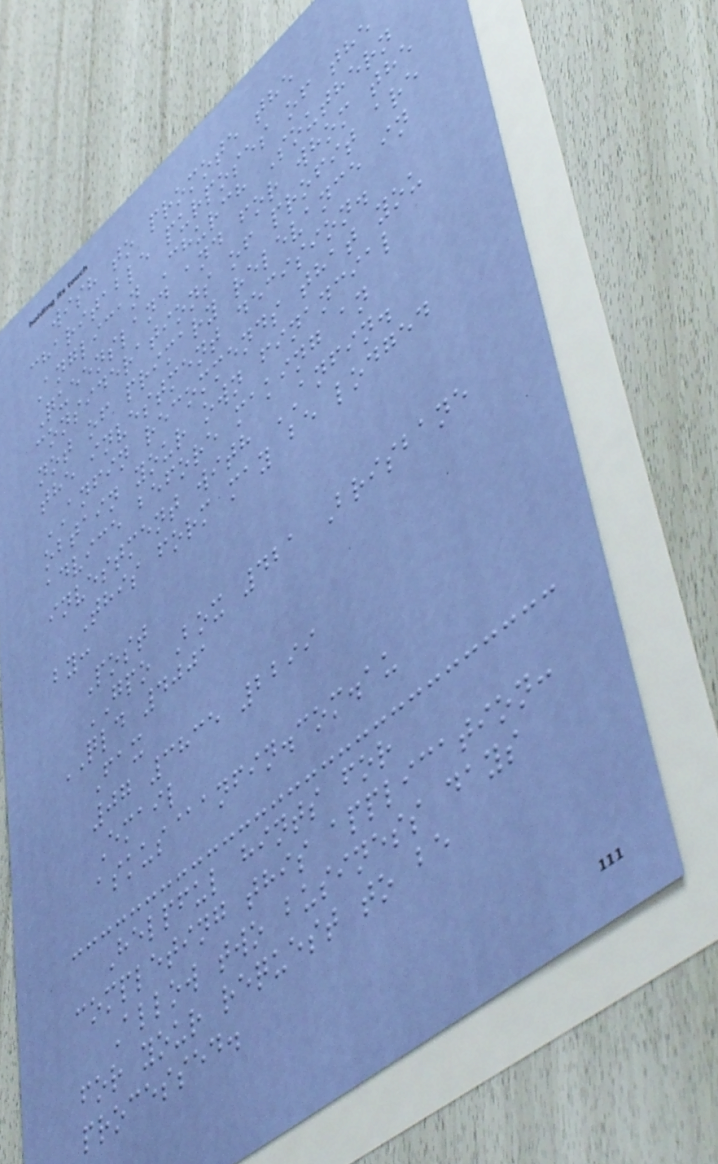wish to promote the
charitable purposes of the
Anglican Church Southern
Queensland and for whom the
considerations of profit are
not of primary relevance in
the investment decision.
ANFIN recommends that you
obtain your own financial
advice before making an
investment with ANFIN.
This form may be lodged
by:
Post
GPO Box 421 Brisbane
QLD 4001
Fax
07 3835 2299
Email
askus@anfin.com.au
Helpful hints for
completing this application:
Allow two business days
for your request to be
processed.
